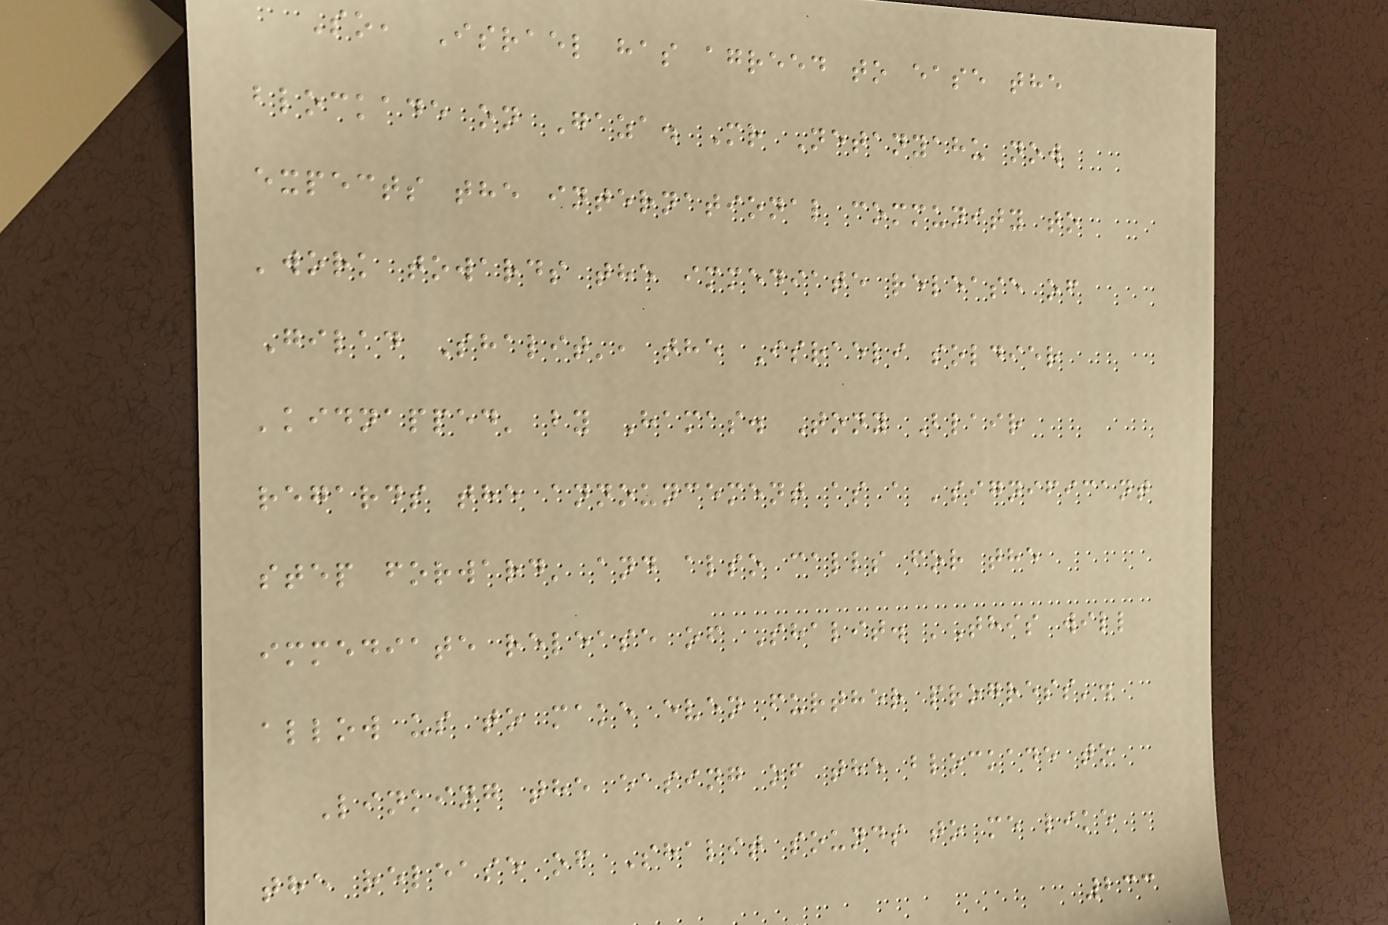So, Israel has agreed to ease the
blockade on Gaza. Mr Netanyahu now
expects the international community to
'work towards the immediate release of
Gilad Shalit', the Israeli soldier
'kidnapped' by Hamas. Tony Blair
regards the announcement as a 'significant
step forward' and also calls for the
immediate release of Shalit. 'This will
allow us to make even further progress'.
Linking the easing of the blockade to
the release of Shalit sounds to me like
233
